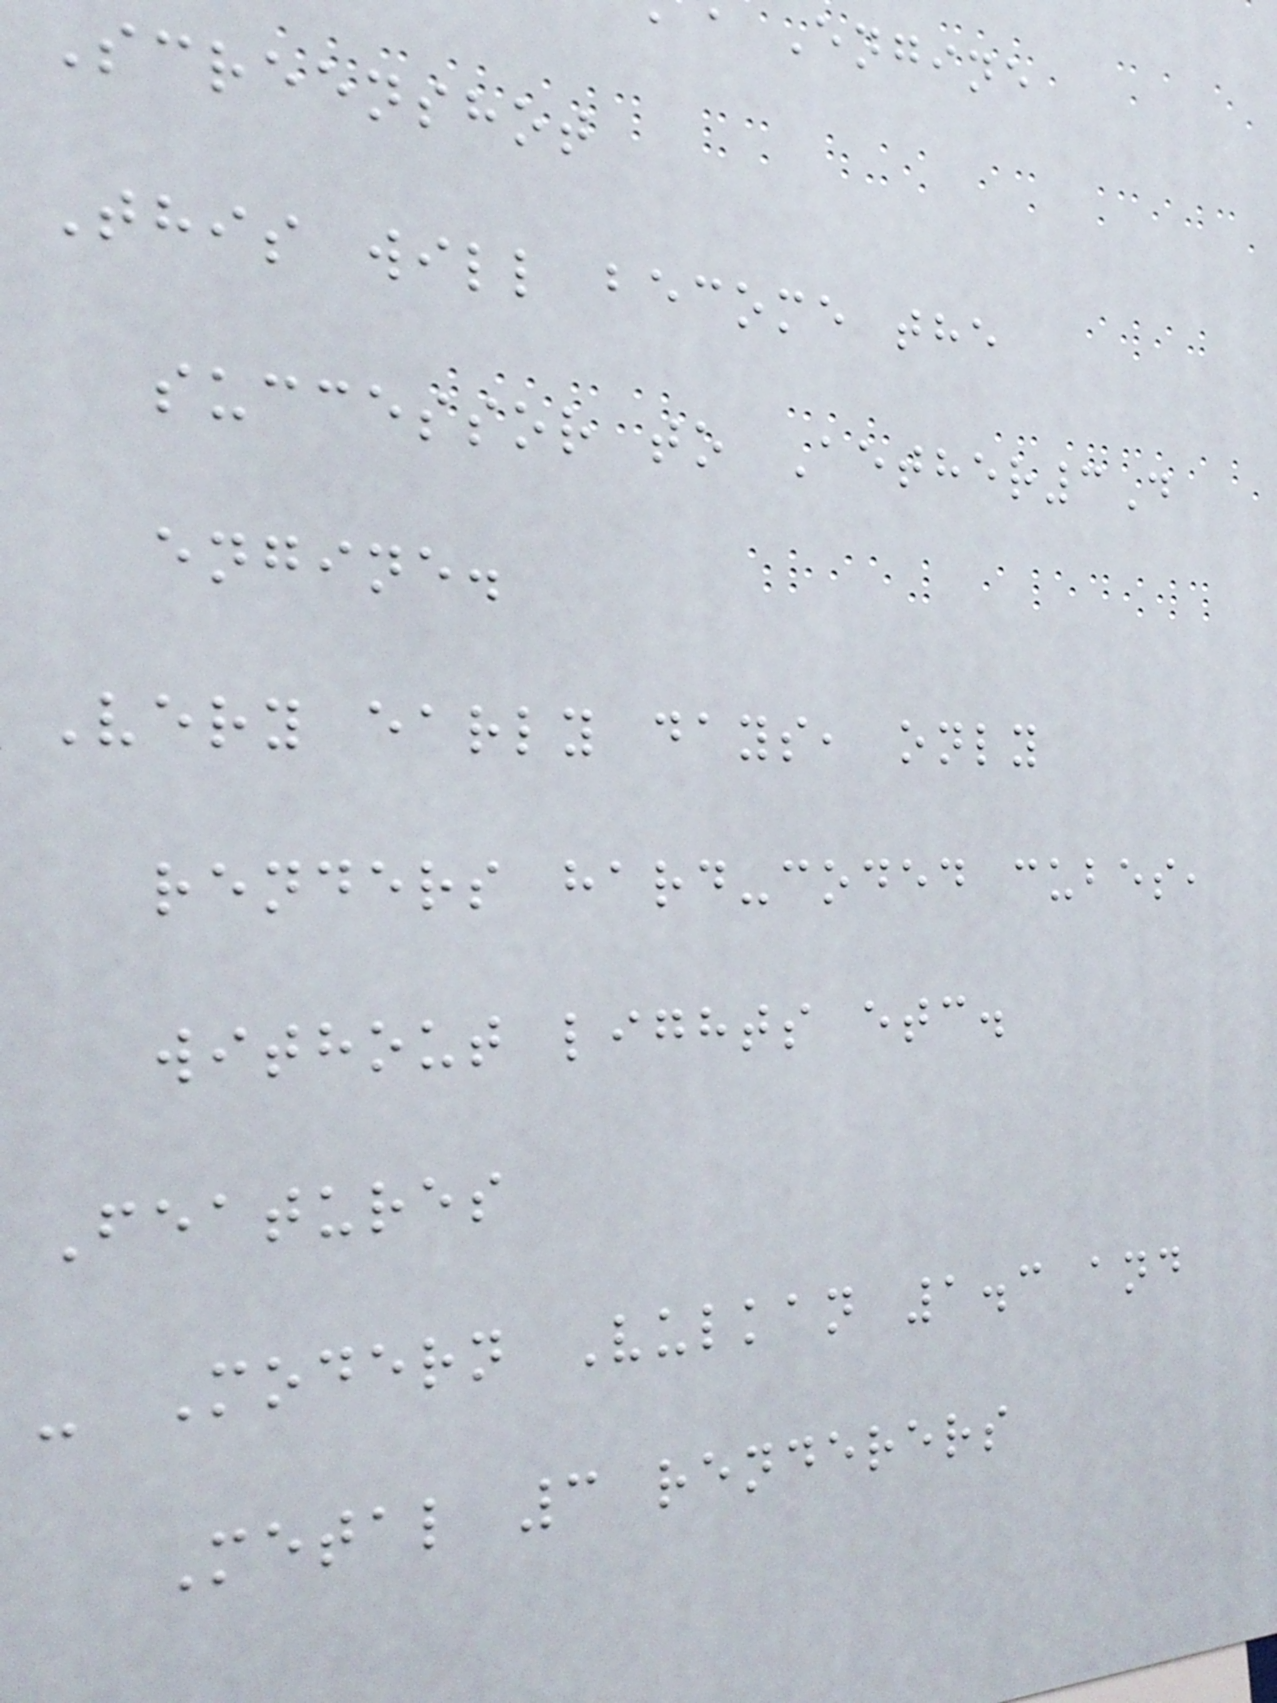Engine
Screenshot
This will become the
successor to Aether3D
engine.
Very early days, only
renders hard-coded cubes,
without lights etc.
Features
- Modern Vulkan 1.3 and
Metal 3 renderers
